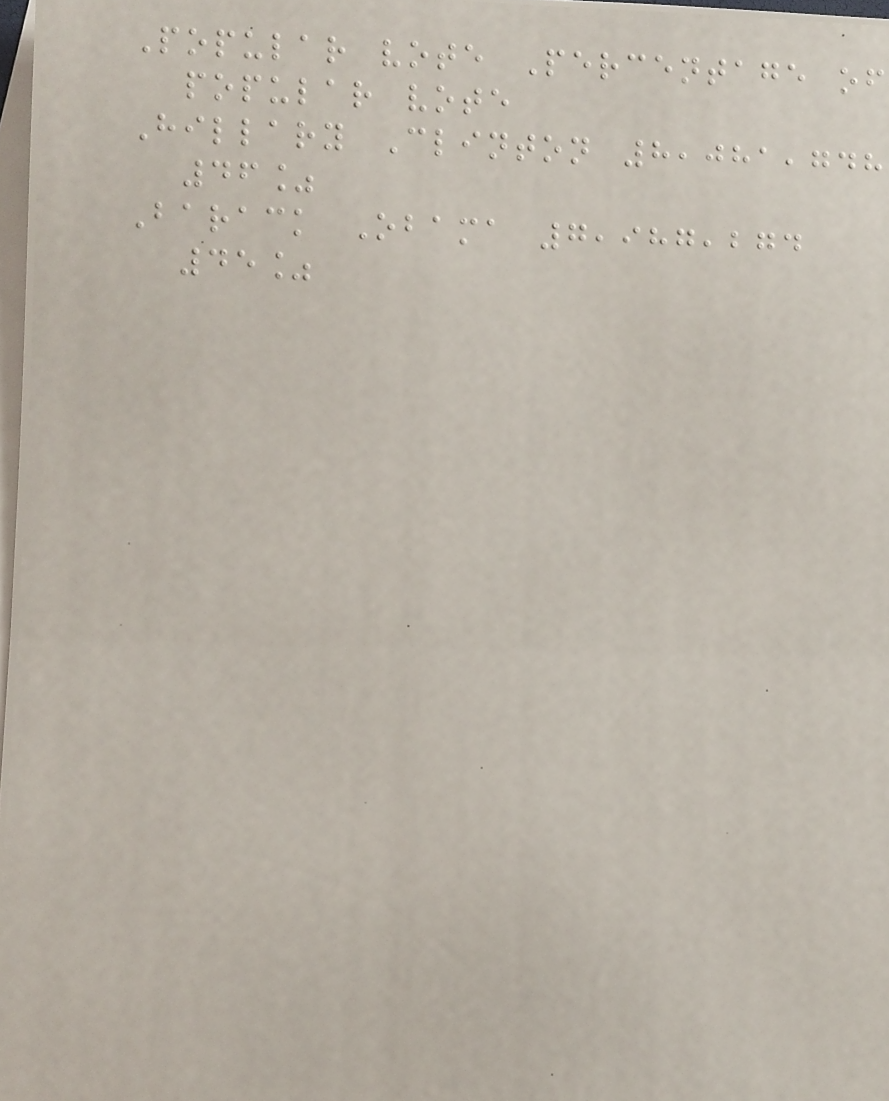Popular vote Percentage of
popular vote
Hillary Clinton 8,081,748
46%
Barack Obama 7,987,274
45%
